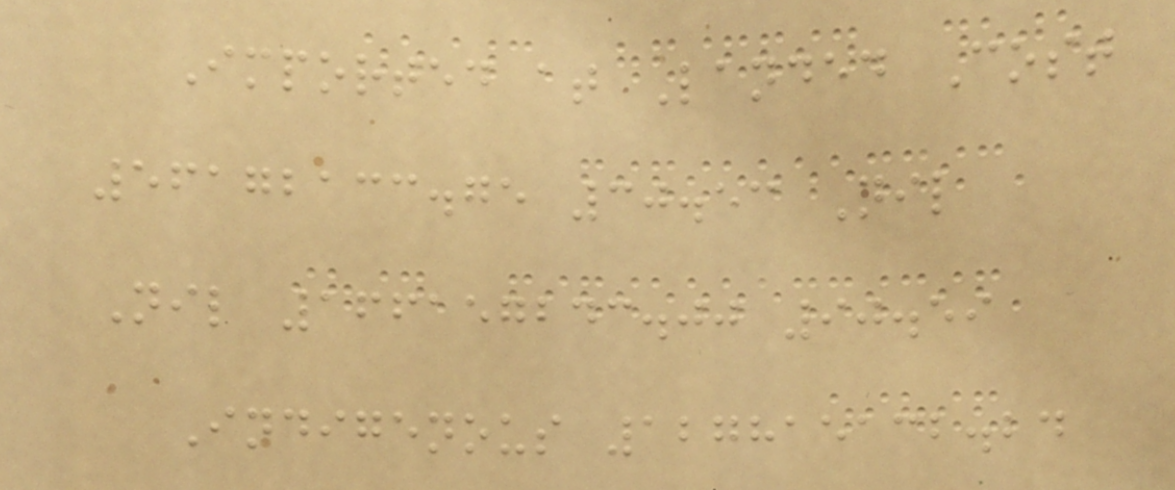Imported at Landed Cost
56172133.75 30.53 Nil
Nil 166157243.00 90.59
Indigenous 127815132.24
